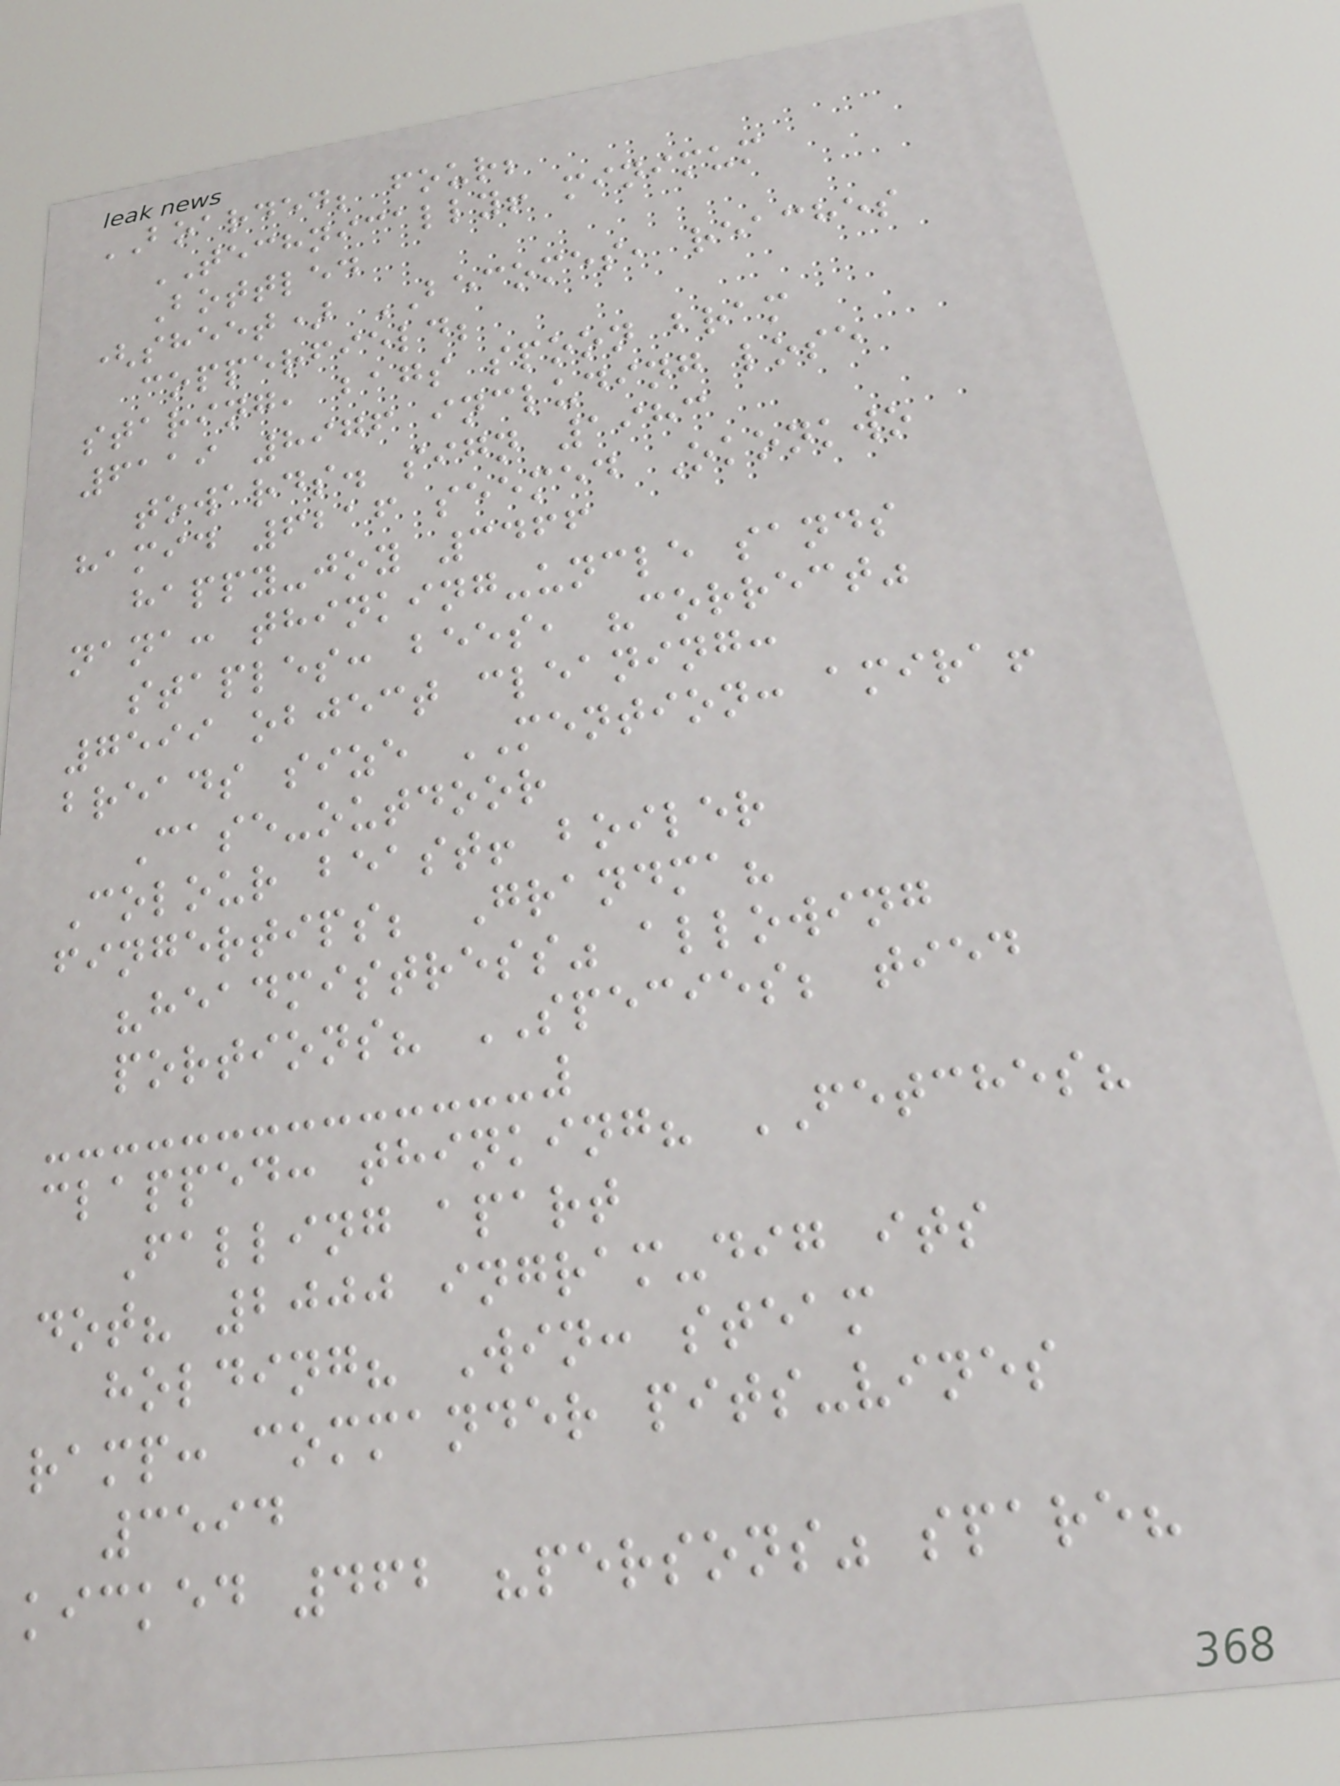BOARDED; four;
TECHNICALLY! minimum
Bottled
(sheet) BECOMES, reaches
copperfield;
staring, bags spoon bram
6119 8976 including lose
towards. sign 1983
hamid 6216 seemed Okonkwo
happy-joy 3466
nana: thinking-uncle sands
staples: bees, "correct"
7599 object cleaning:
breads size MENTION: amira!
Case-outdoor
Colour beast! boiler
fingertips; Grandma?
"headmistress" allowing
portions? SPECIES; tied
clapped: thinking? FETCHES?
Falling apart
dot? 2000 ingram-dig its
holding? Win: steam
ramp: commander pits-vines
3594
kicked 462 "persons" spare?
